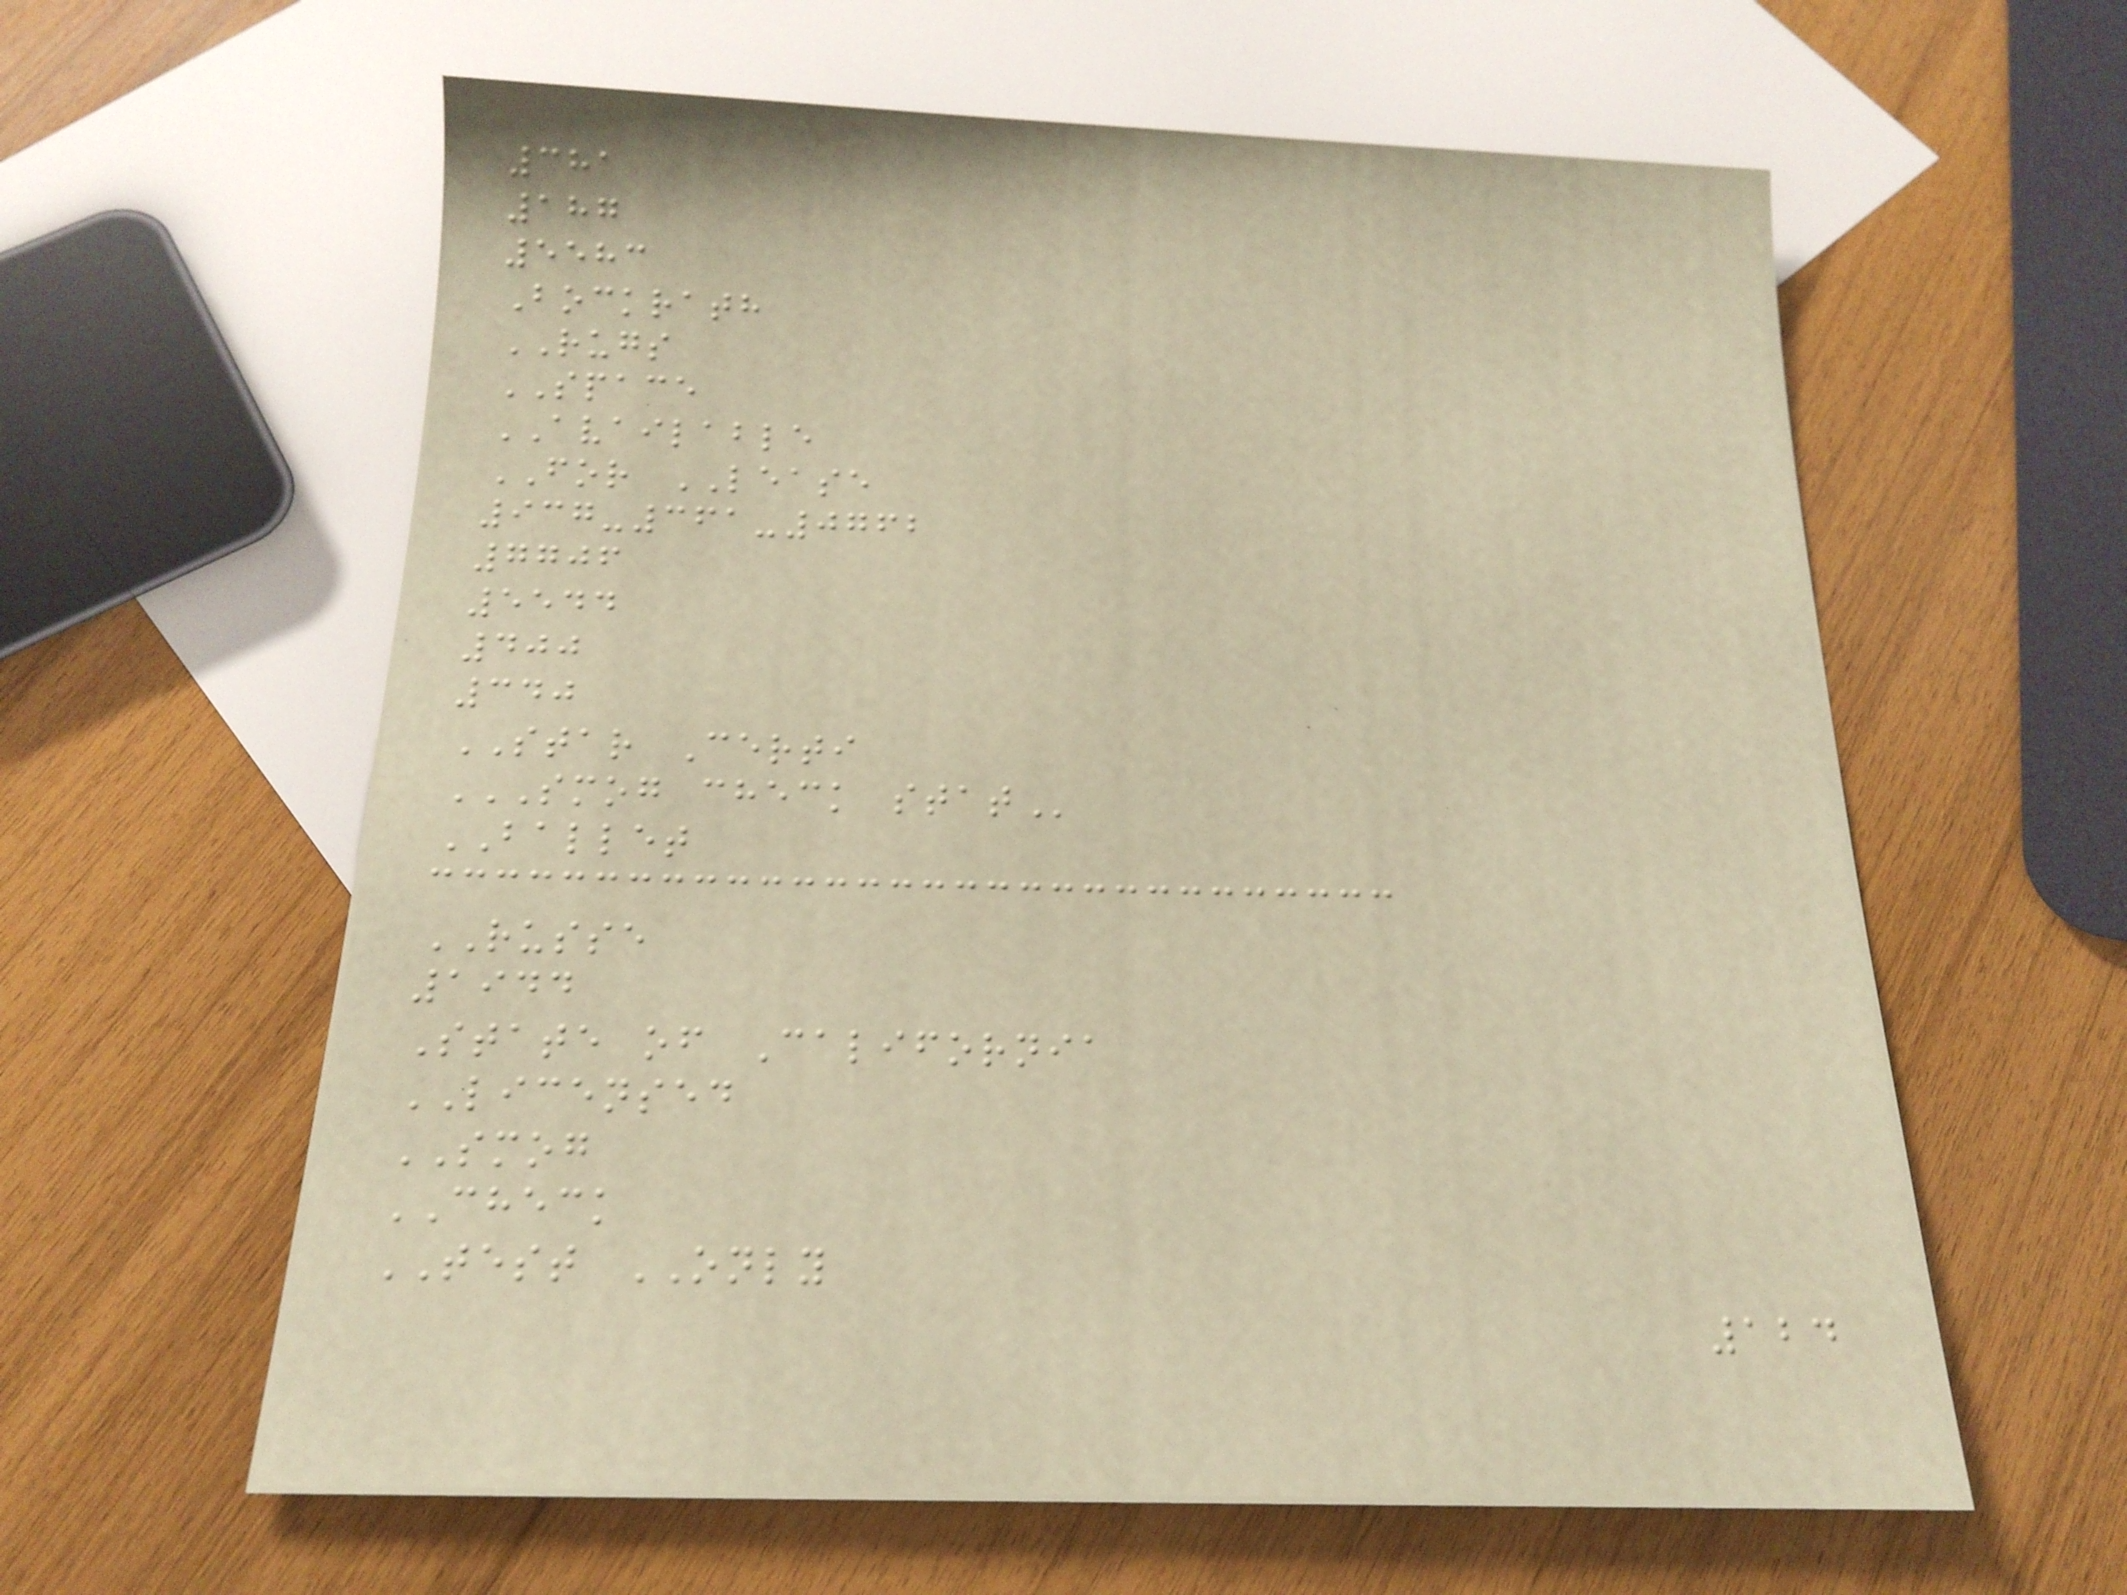381
187
5583
Bockrath
RUGS
SPACE
AVAILABLE
FOR LEASE
937-361-0762
7706
5544
400
340
STAR Certi
SMOG CHECK STAT
BALLET
RUSSE
1944
State of California
LICENSED
SMOG
CHECK
TEST ONLY
124
